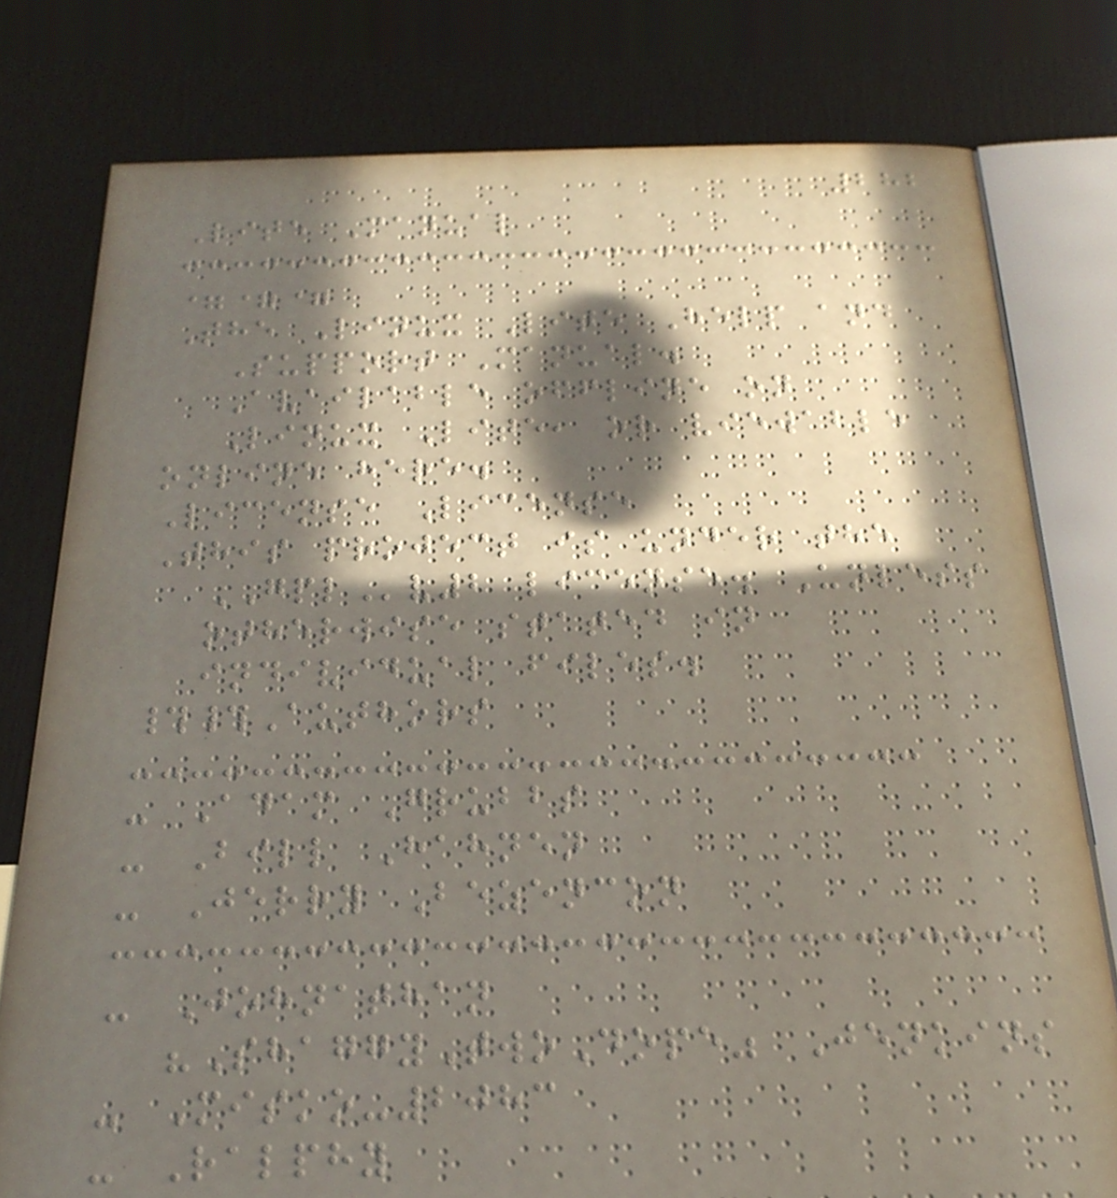282
Lite Manual
===
The Linux Lite Help and
Support Manual.
Available offline on
Linux Lite, or viewable
online here.
License License
This project is under the
GPLv2 license. Unless
otherwise stated in
individual files.
##Authors
- Adam Grubbs
- Bill Hahnen
- Jerry Bezencon
- Johnathan
"ShaggyTwoDope" Jenkins
- Misko-2083
- Ralphy
